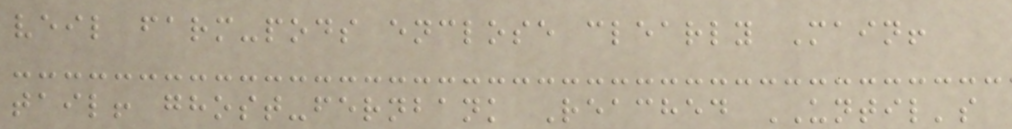veil farm-pods enclose clearly Main!
tail! ghost-fernbank Reached UNTIL's
